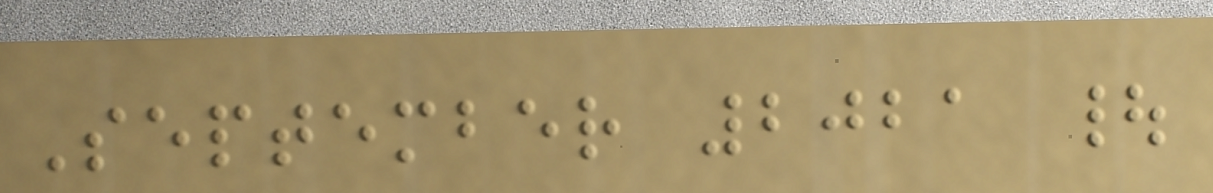September 2021 |
